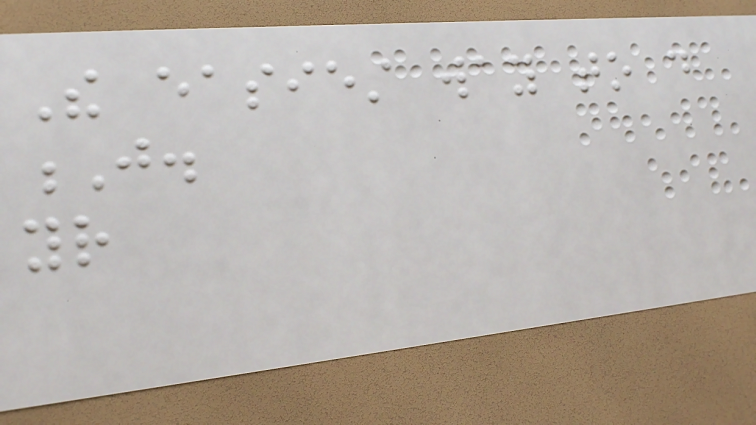The easiest way to do
J.
your
